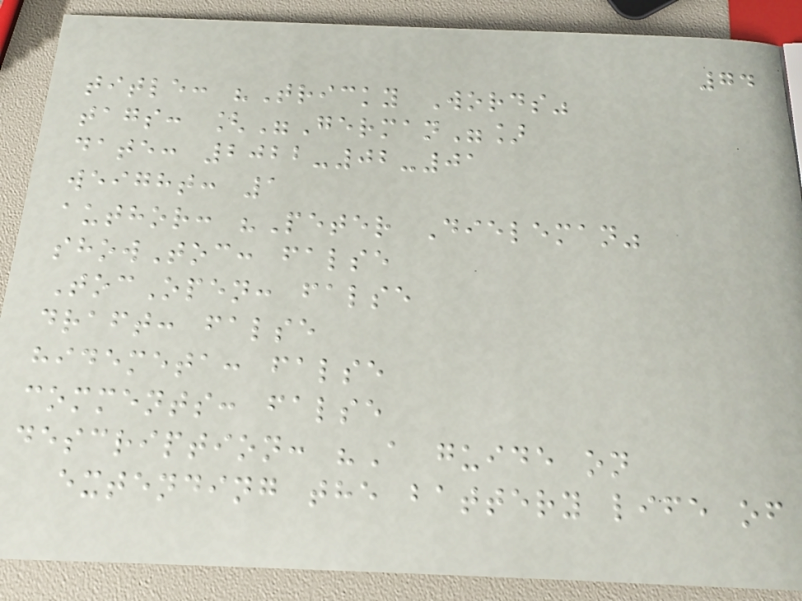74
title: "Tricky Words"
tags: ["German"]
date: 2022-02-01
weight: 1
author: "Peter Dieleman"
showToc: false
TocOpen: false
draft: false
hidemeta: false
comments: false
description: "A guide on
extending the battery life of
